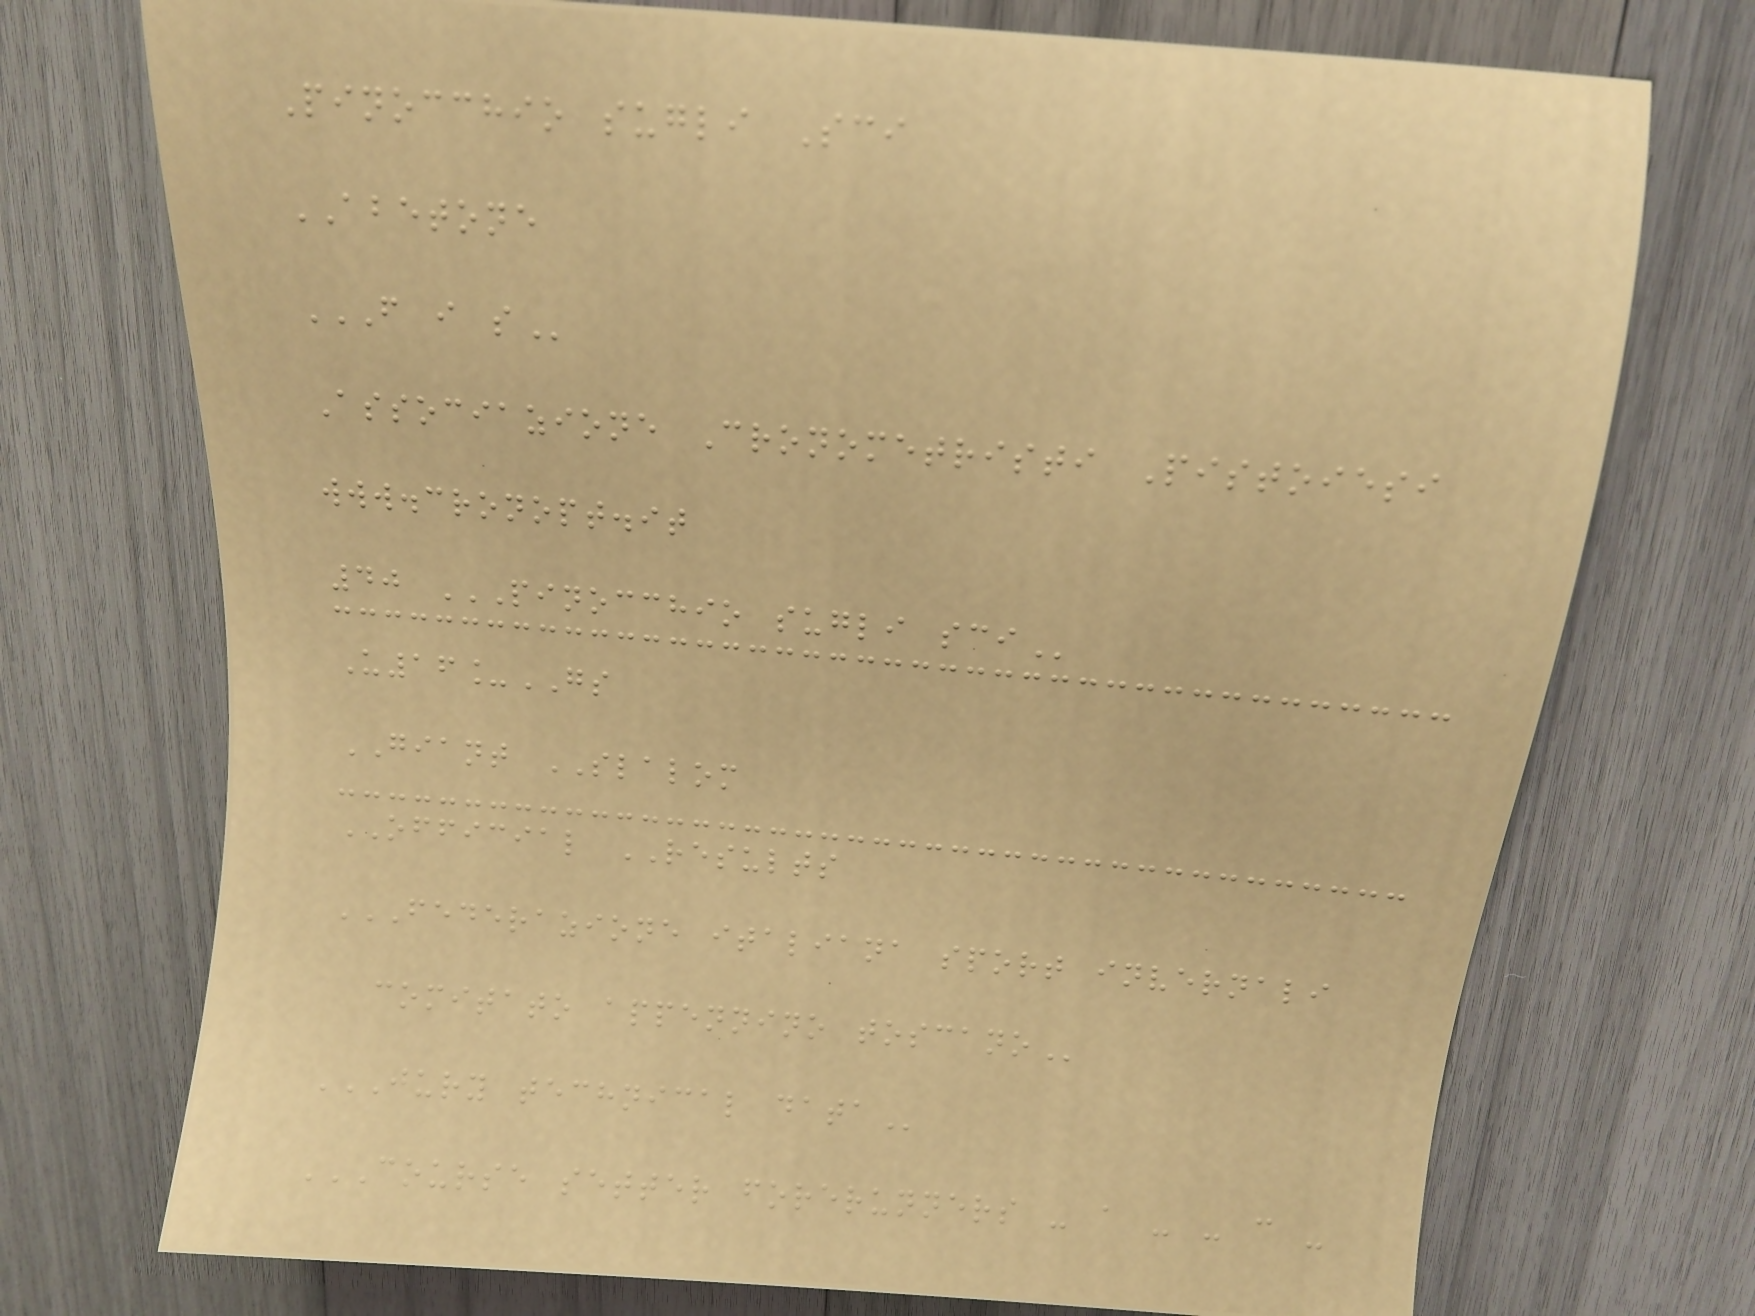Pinocchio sugli Sci
ABETONE
F I S
Associazione Cronometristi Pistoiesi
www.cronopt.it
40 PINOCCHIO SUGLI SCI
U16_GS
GIANT SLALOM
OFFICIAL RESULTS
FEDERAZIONE ITALIANA SPORT INVERNALI
COMITATO APPENNINO TOSCANO
JURY TECHNICAL DATA
COURSE SETTER FORERUNNERS - A - - C -
